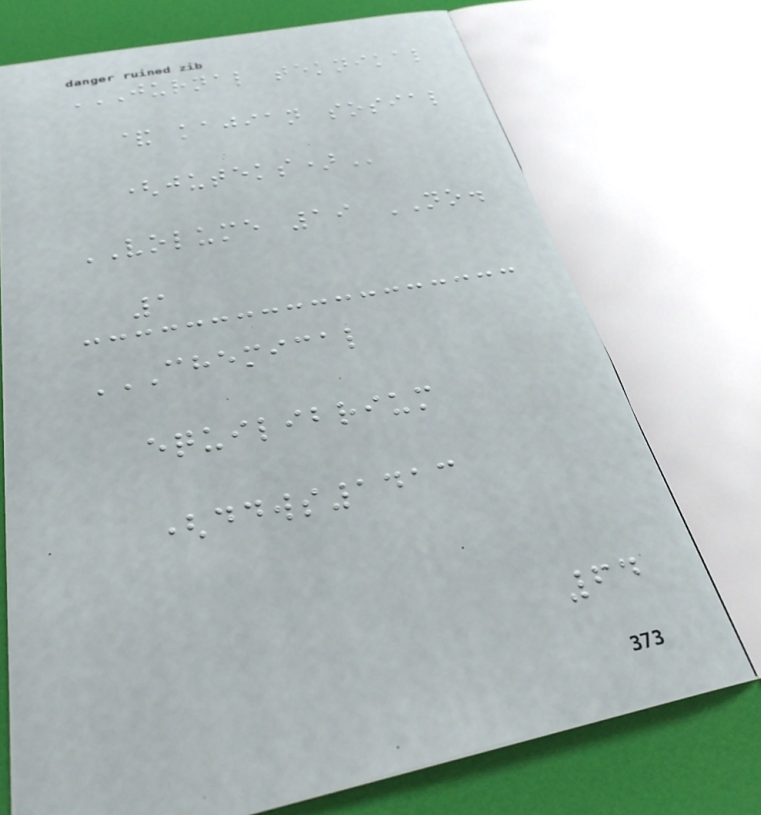JURNAL TEKNIKAL
& KAJIAN SOSIAL
(JUTEKS)
VOLUME 19 NO.
1
CHEMICAL
EQUILIBRIUM
(DDWS1413
64
